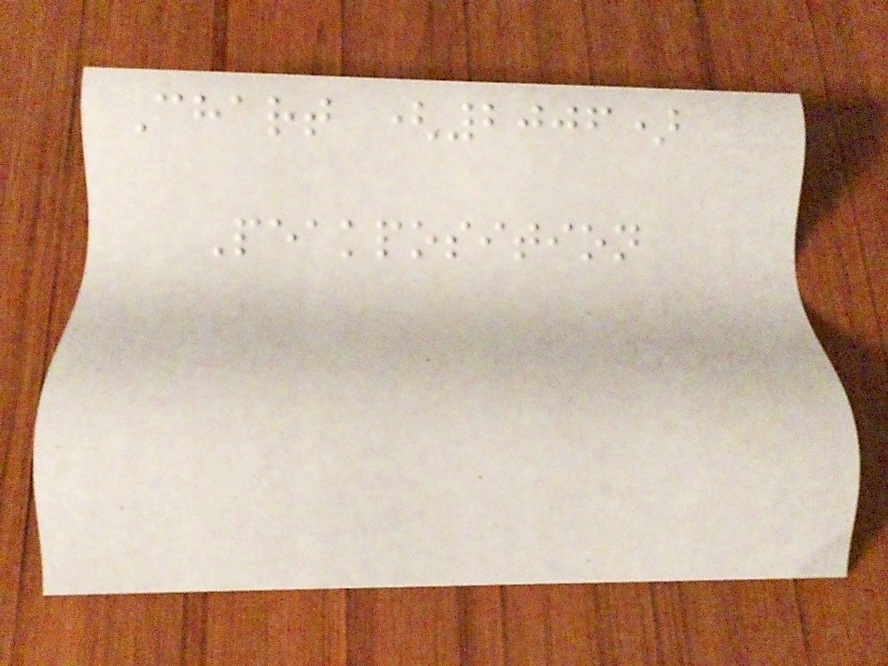Chart (2006)
Peakposition
